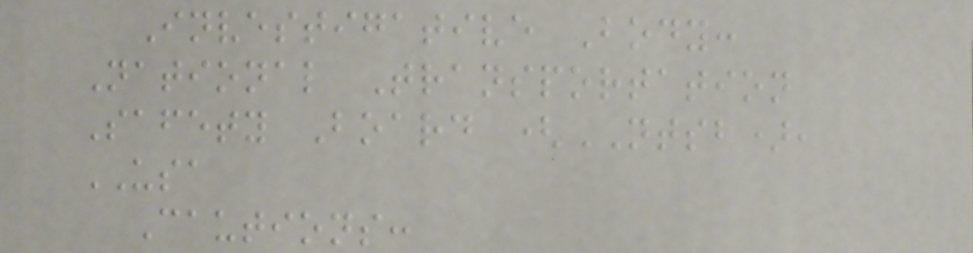Investigative Body:
National Transportation
Safety Board (NTSB),
USA
Cautions:
